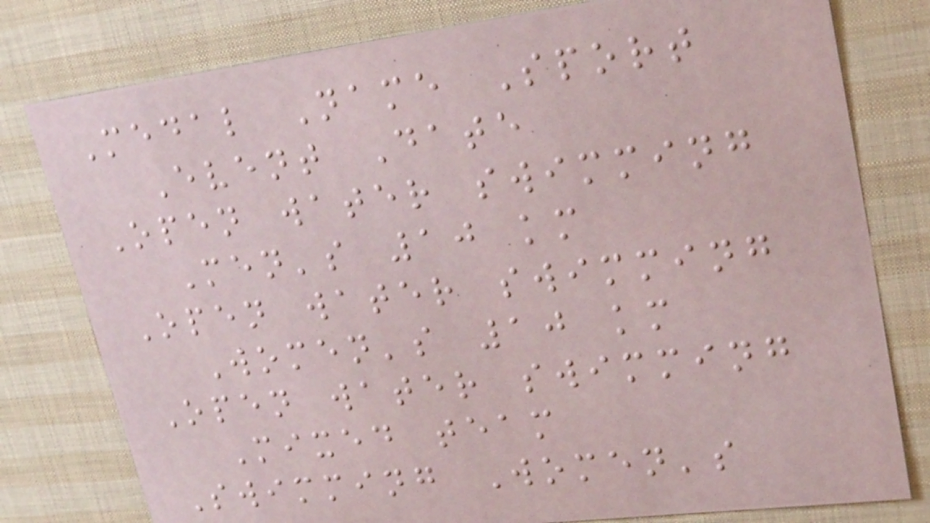Medal Name Sport
Event Date
Open water swimming
Men's 10 km
Open water swimming
Women's 10 km
Open water swimming
Mixed team
Swimming Women's
